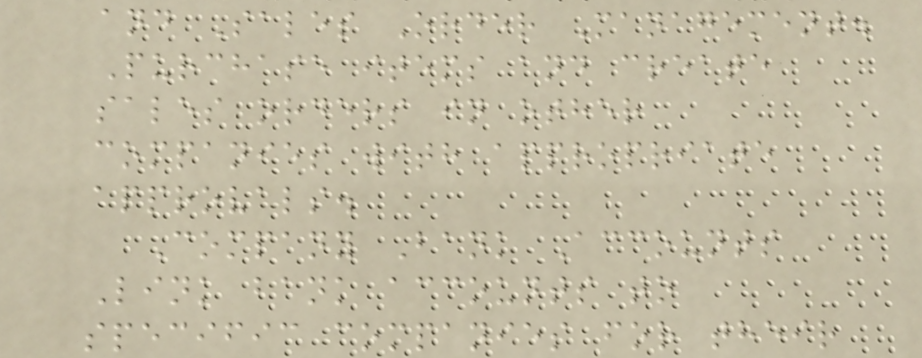and Sales Order Management.
Purchase items and create
sales orders in other
companies with appropriate
approvals.
Company Bank Accounts
Link bank accounts to
specific companies for their
